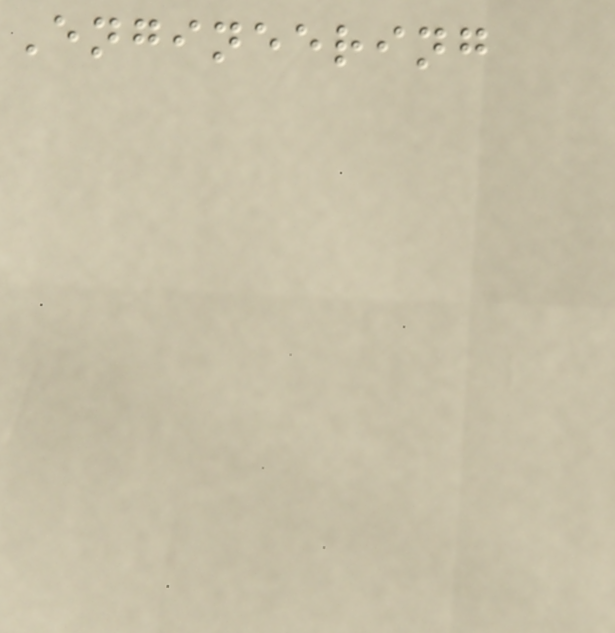Engineering
